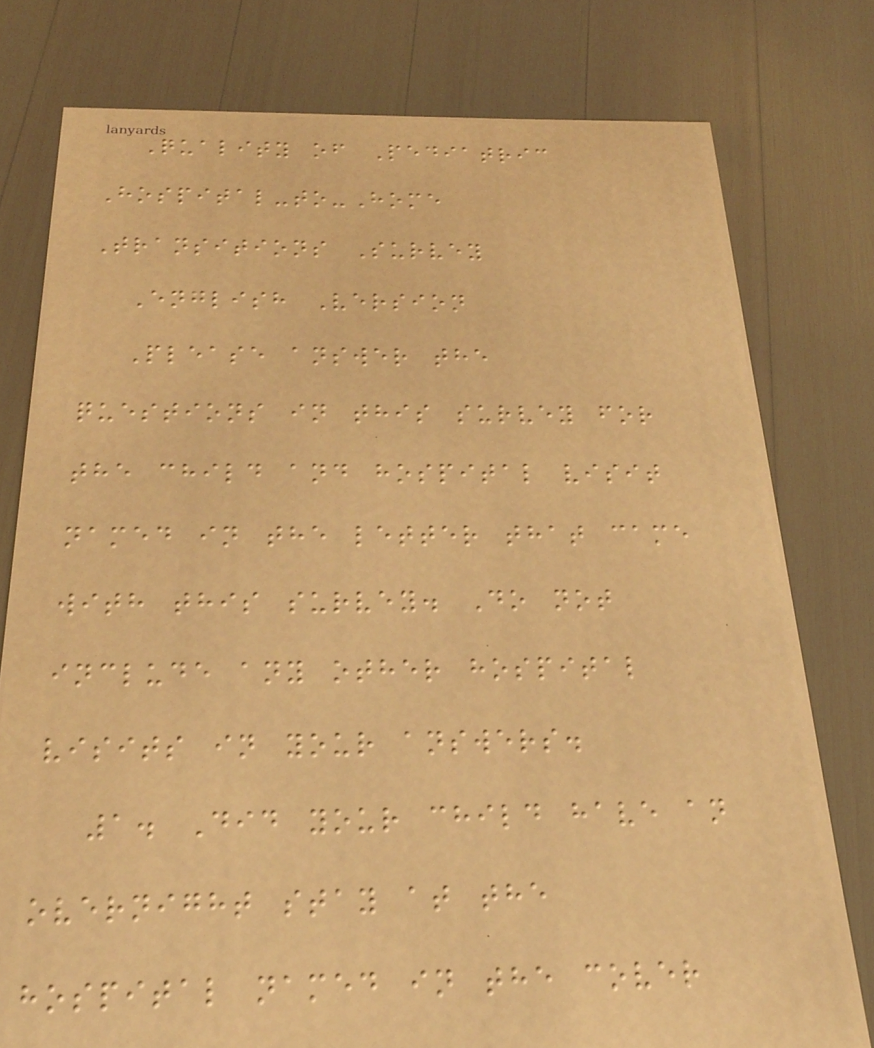Quality of Pediatric
Hospital-to-Home
Transitions Survey
English Version
Please answer the
questions in this survey for
the child and hospital visit
named in the letter that came
with this survey. Do not
include any other hospital
visits in your answers.
1. Did your child have an
overnight stay at the
hospital named in the cover
